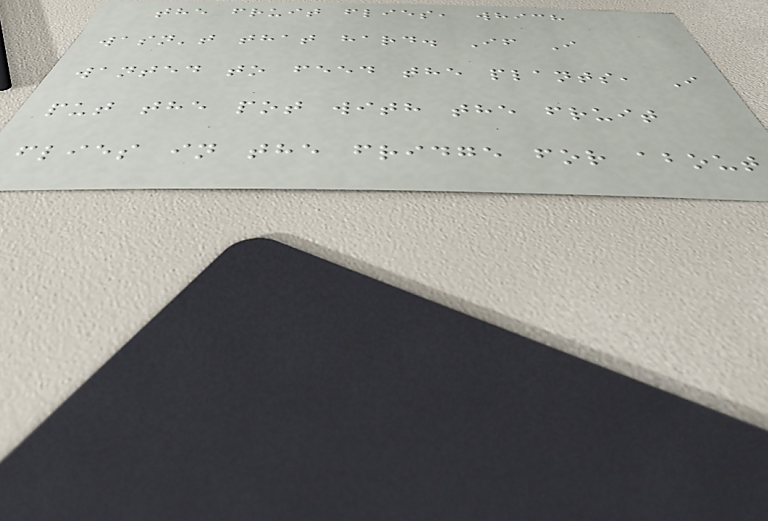the fruit flies, which
wasn't that hard. If I
wanted to feed the plants, I
put the pot with the fruit
flies in the fridge for about
